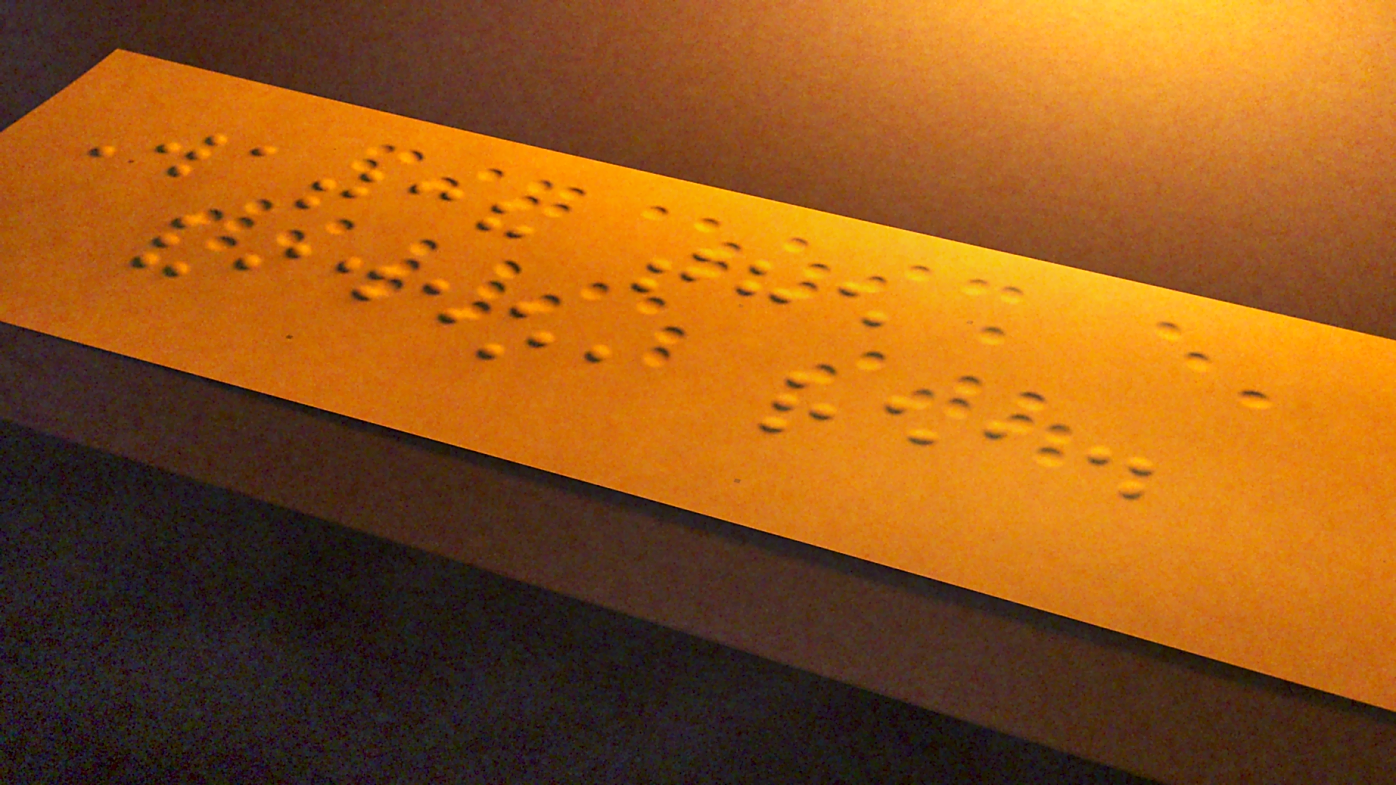Watch the
video, read
